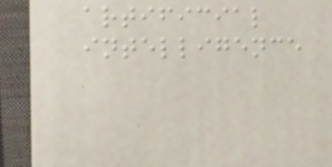artificial
intelligence
